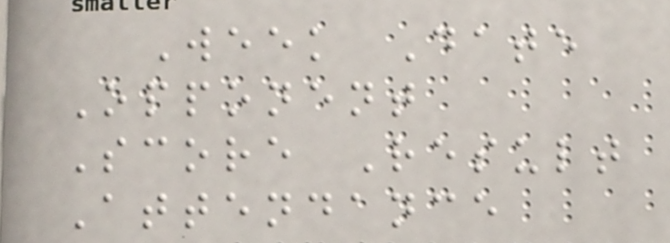Week Date
Opponent
Score Result
Attendance
